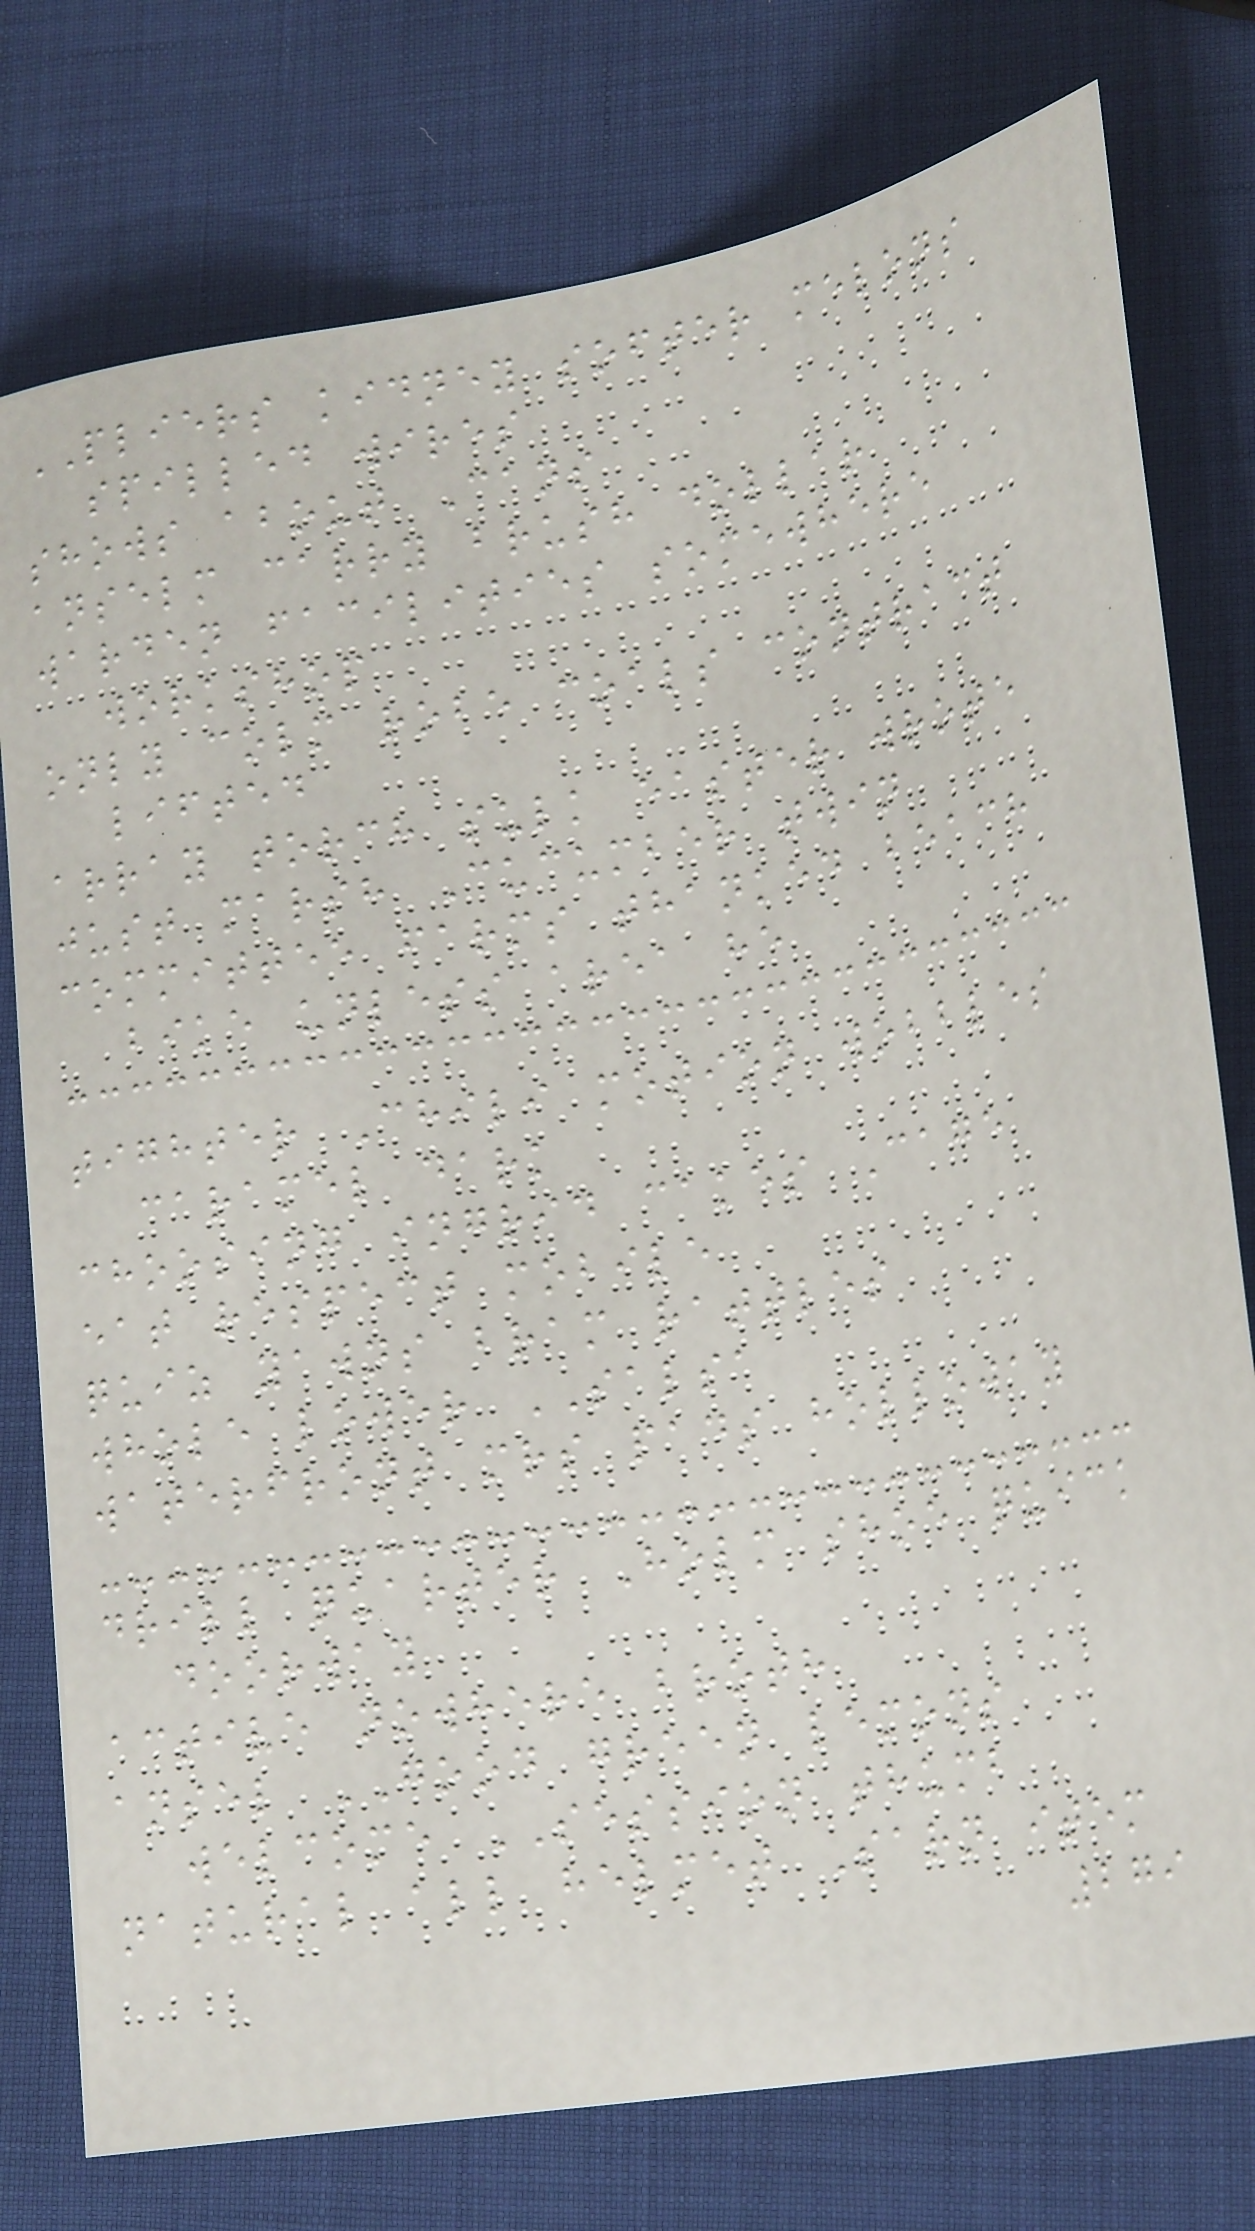PLIERS kidney softer melons
spilled wires
shows about Cans
anselm carry brush dollar
warden facilities somewhere
workshop
only colm robe coals contract
lifted
array torch sulk easter wrote
just marsh Cucumber twin
committee farms thanked beach
bike unless area he
tighter Chili motion wobbles
caramel dark
choosing ingrid cakes Cage
eat respect mobile
quiz yawns bram rattles
whole lower SALSA
waterfront mrs pads holloway
drill quarter Holm shoe quick
doorway
active nowhere broth
ansel GOOD green lemons
welcome SESSION thumb
natural all helmet Sarn item
279
